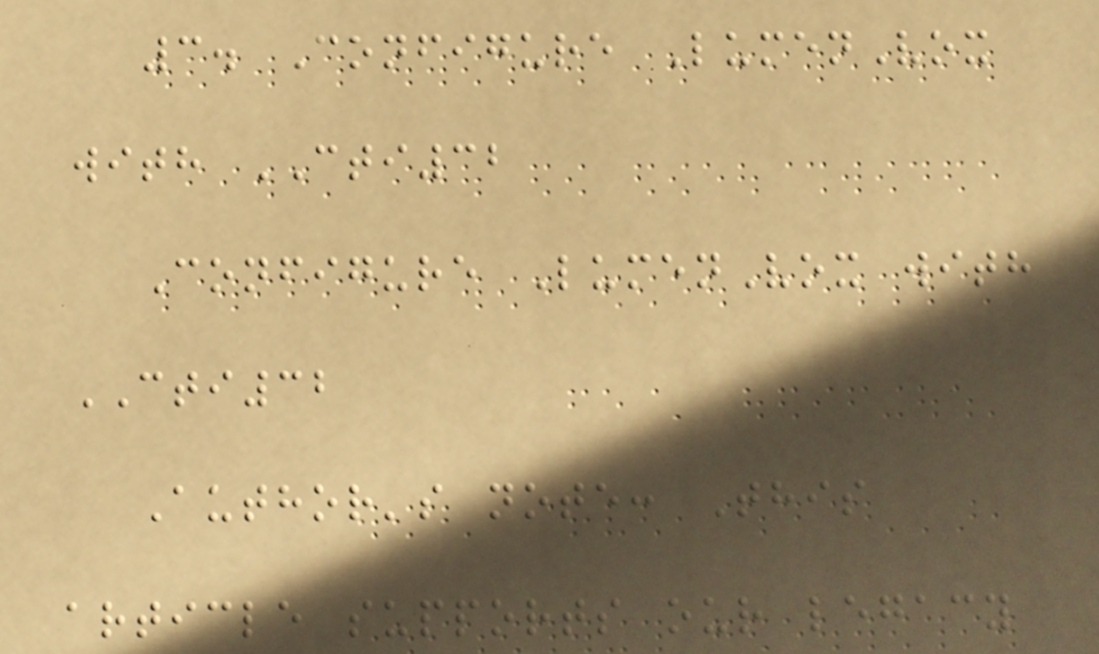3. Configure LumenVox
with CTI32
Configure LumenVox with
CTI32
Author's note: This
article supports our legacy
